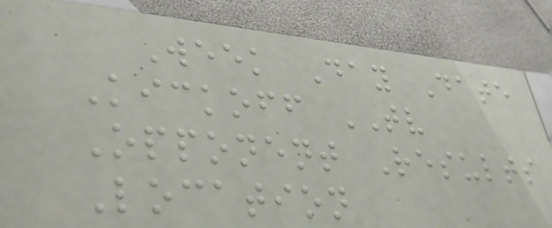Week Day Date
Kickoff TV
Opponent Results
Location
